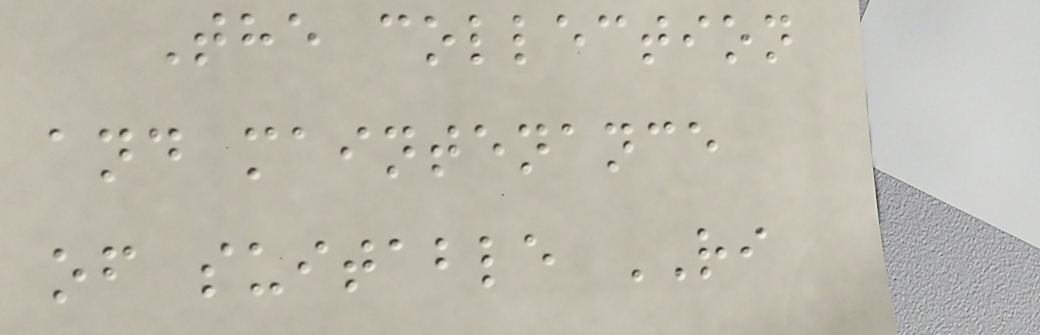The collection
and maintenance
of suitable RI
